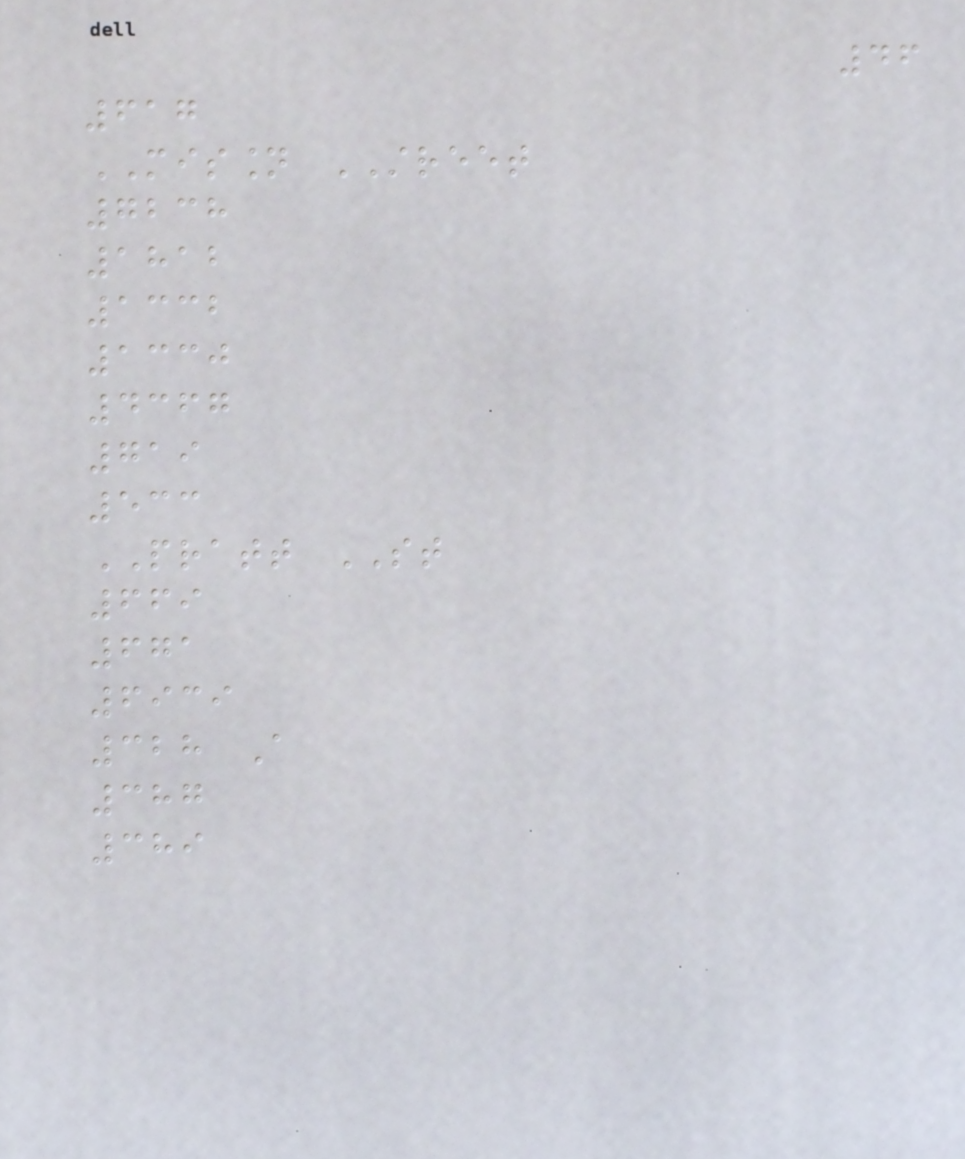46
617
MISSION STREET
7238
1812
1332
1330
4367
719
533
PRATT ST
669
671
6939
328 A
387
389
